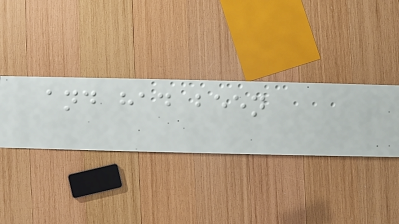and had been
